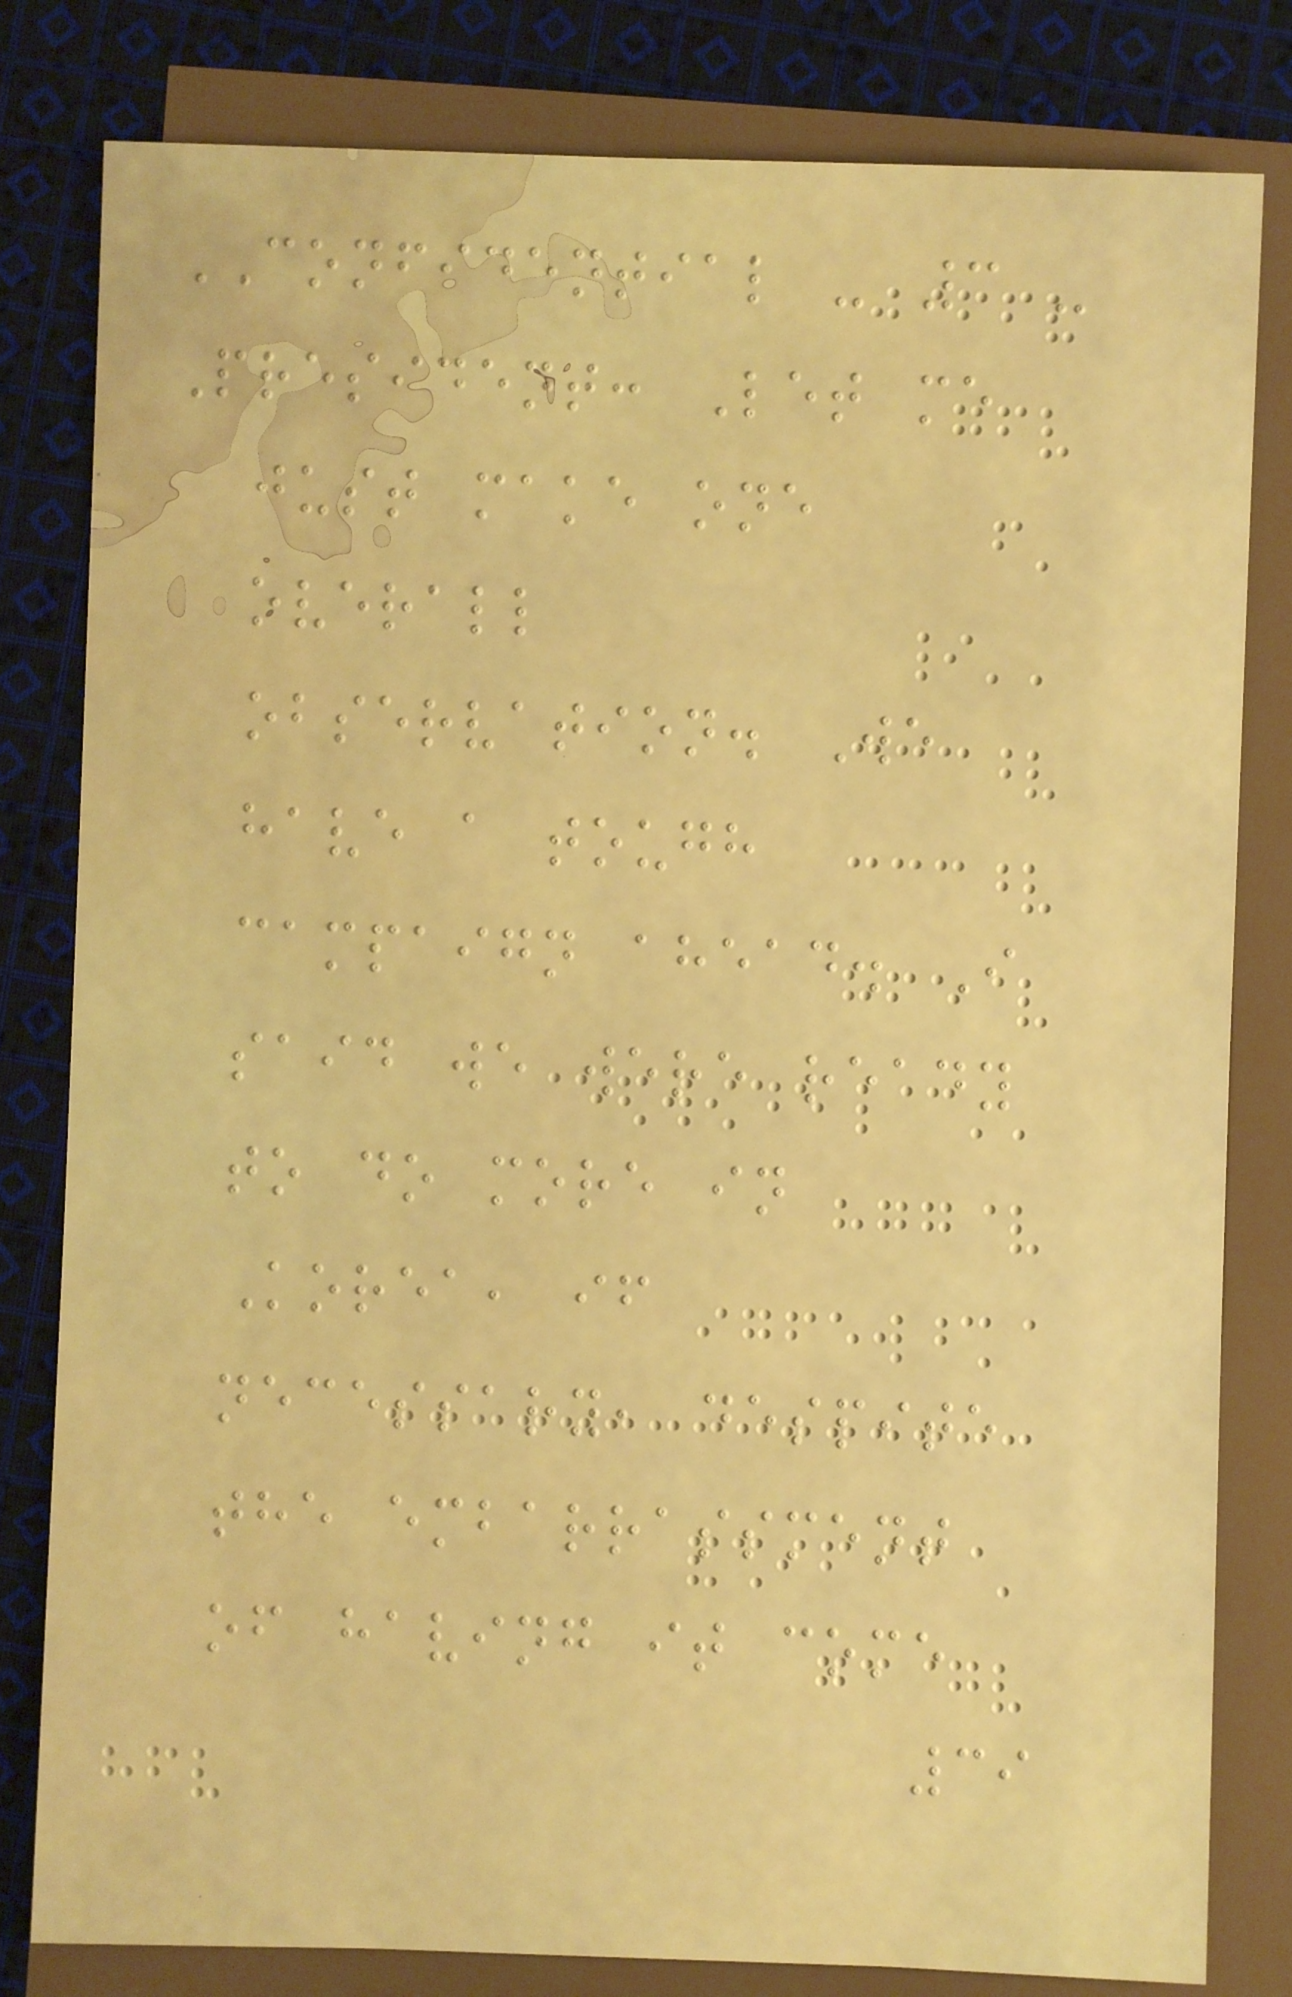CONFIDENTIAL - 3 -
President: Let me
just make one
overall
observation. We
have a tough
campaign ahead. I
said we were ready
to do more in
Korea, if
necessary, despite
the embarrassment
of having it come
39
